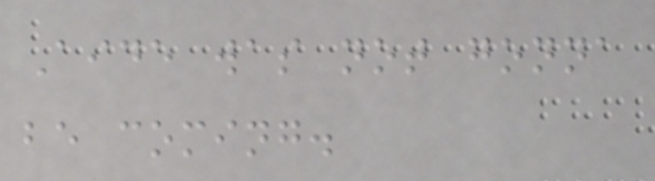Aide was not gonna
be coming.
